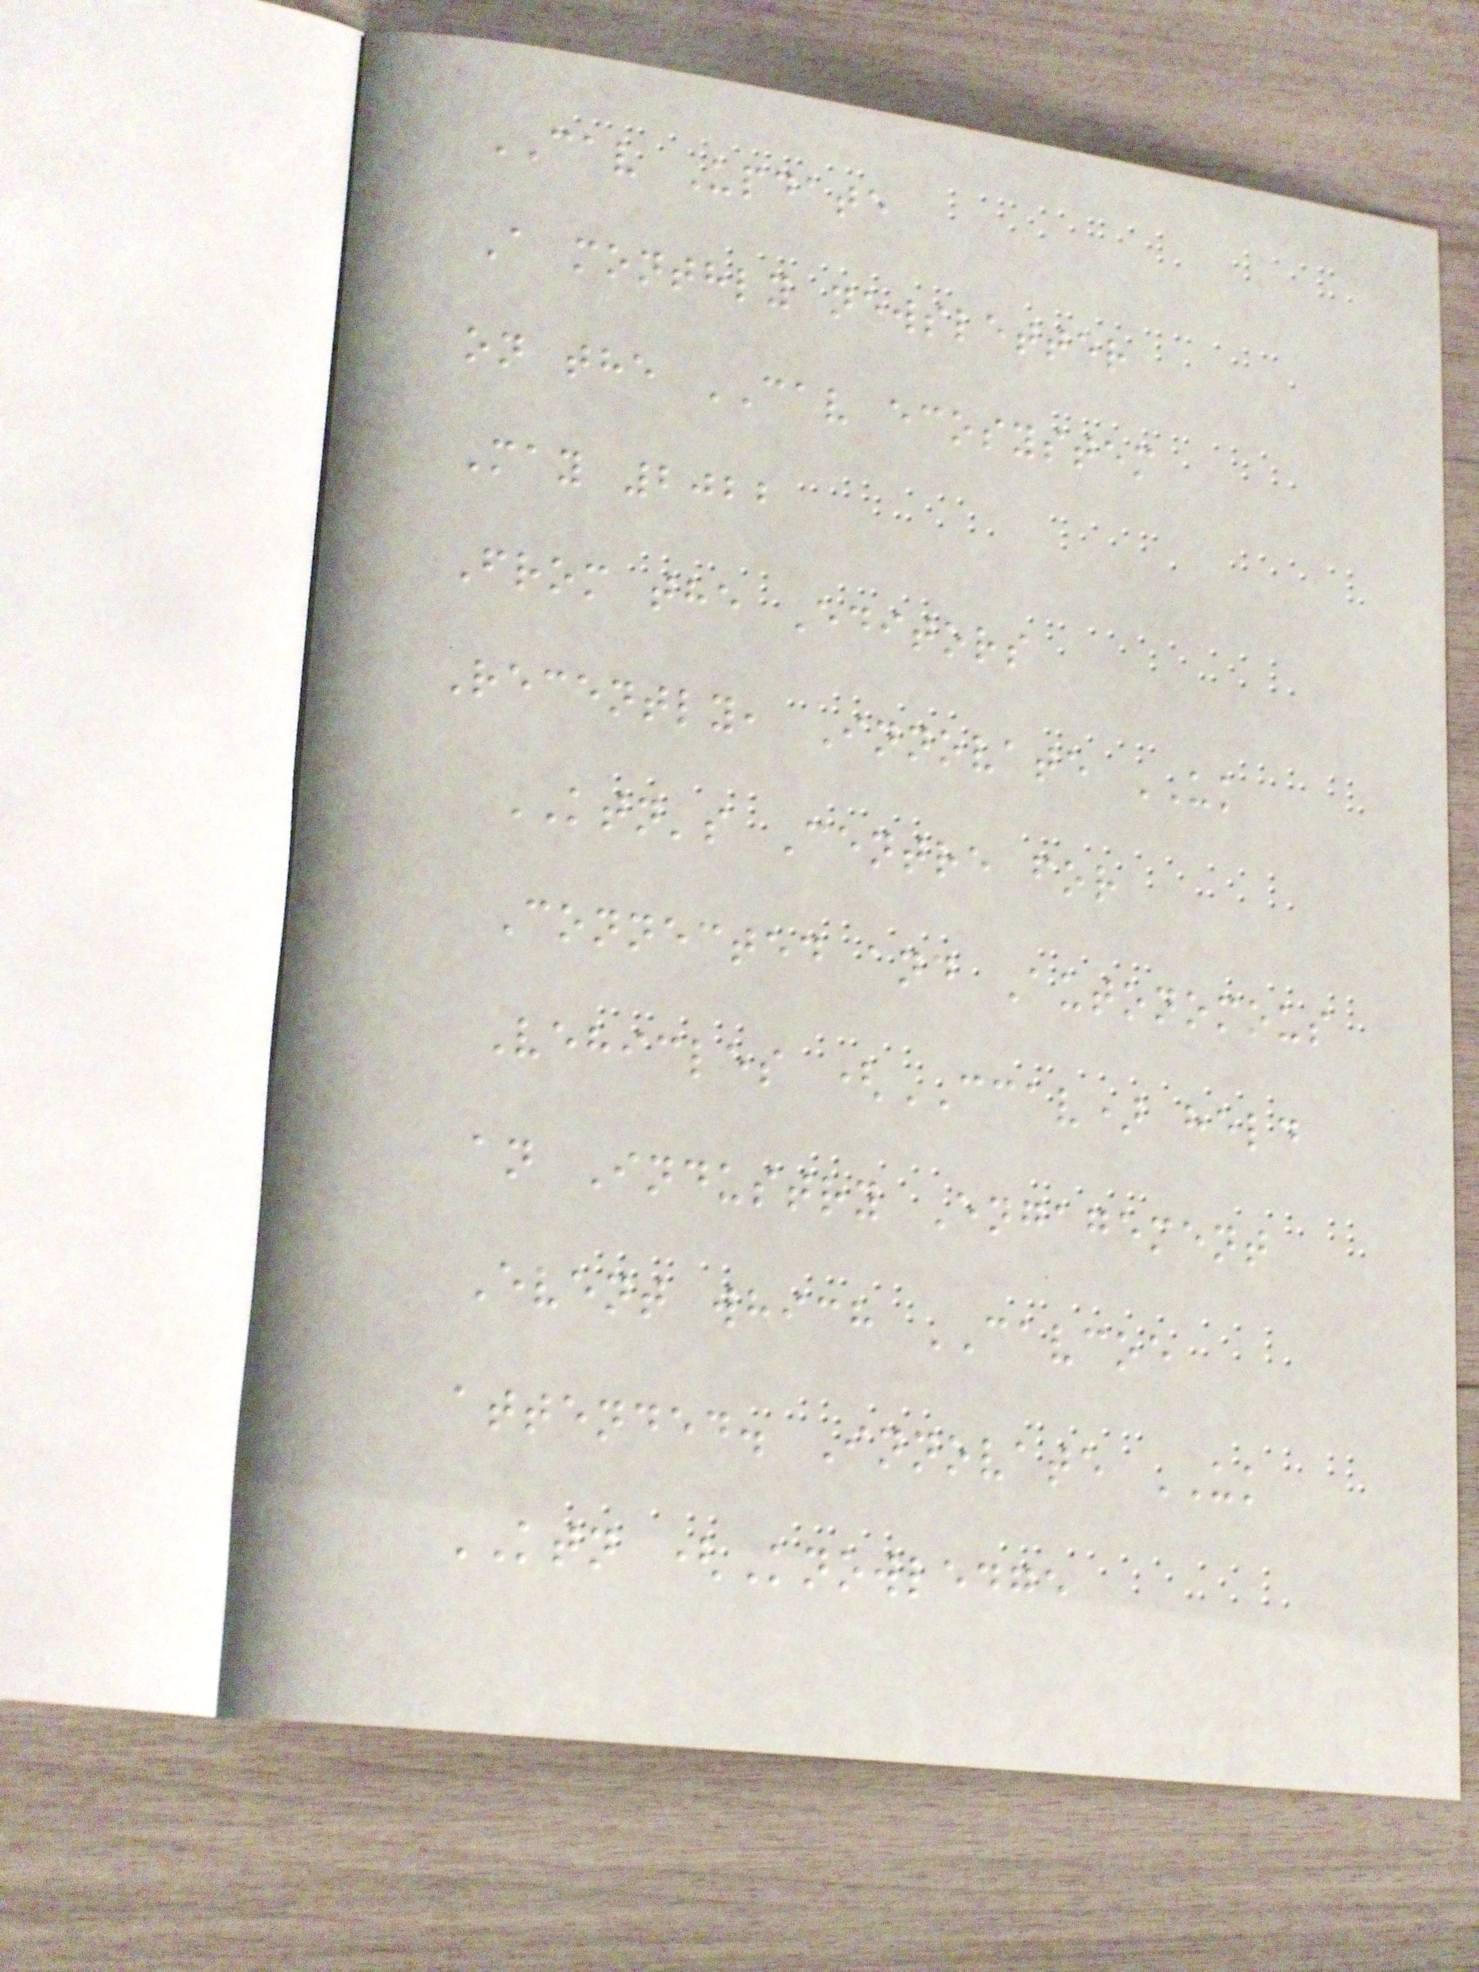CAV Update
A monthly newsletter
on the CAV ecosystem
May 2022
From the Editors
Recently, Innovate UK
KTN's Centre for
Connected and Autonomous
Vehicles (CCAV) held
an Industry Engagement
Event which CAVCOE
attended. Innovate UK
KTN (Knowledge
